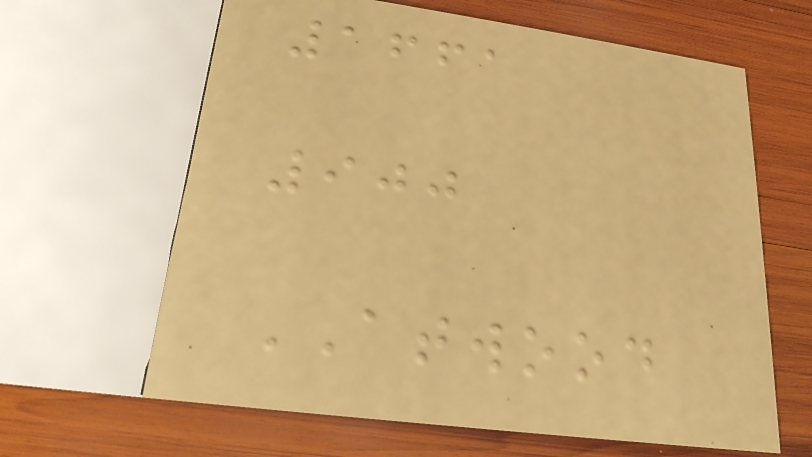1661
900
ATWOOD
